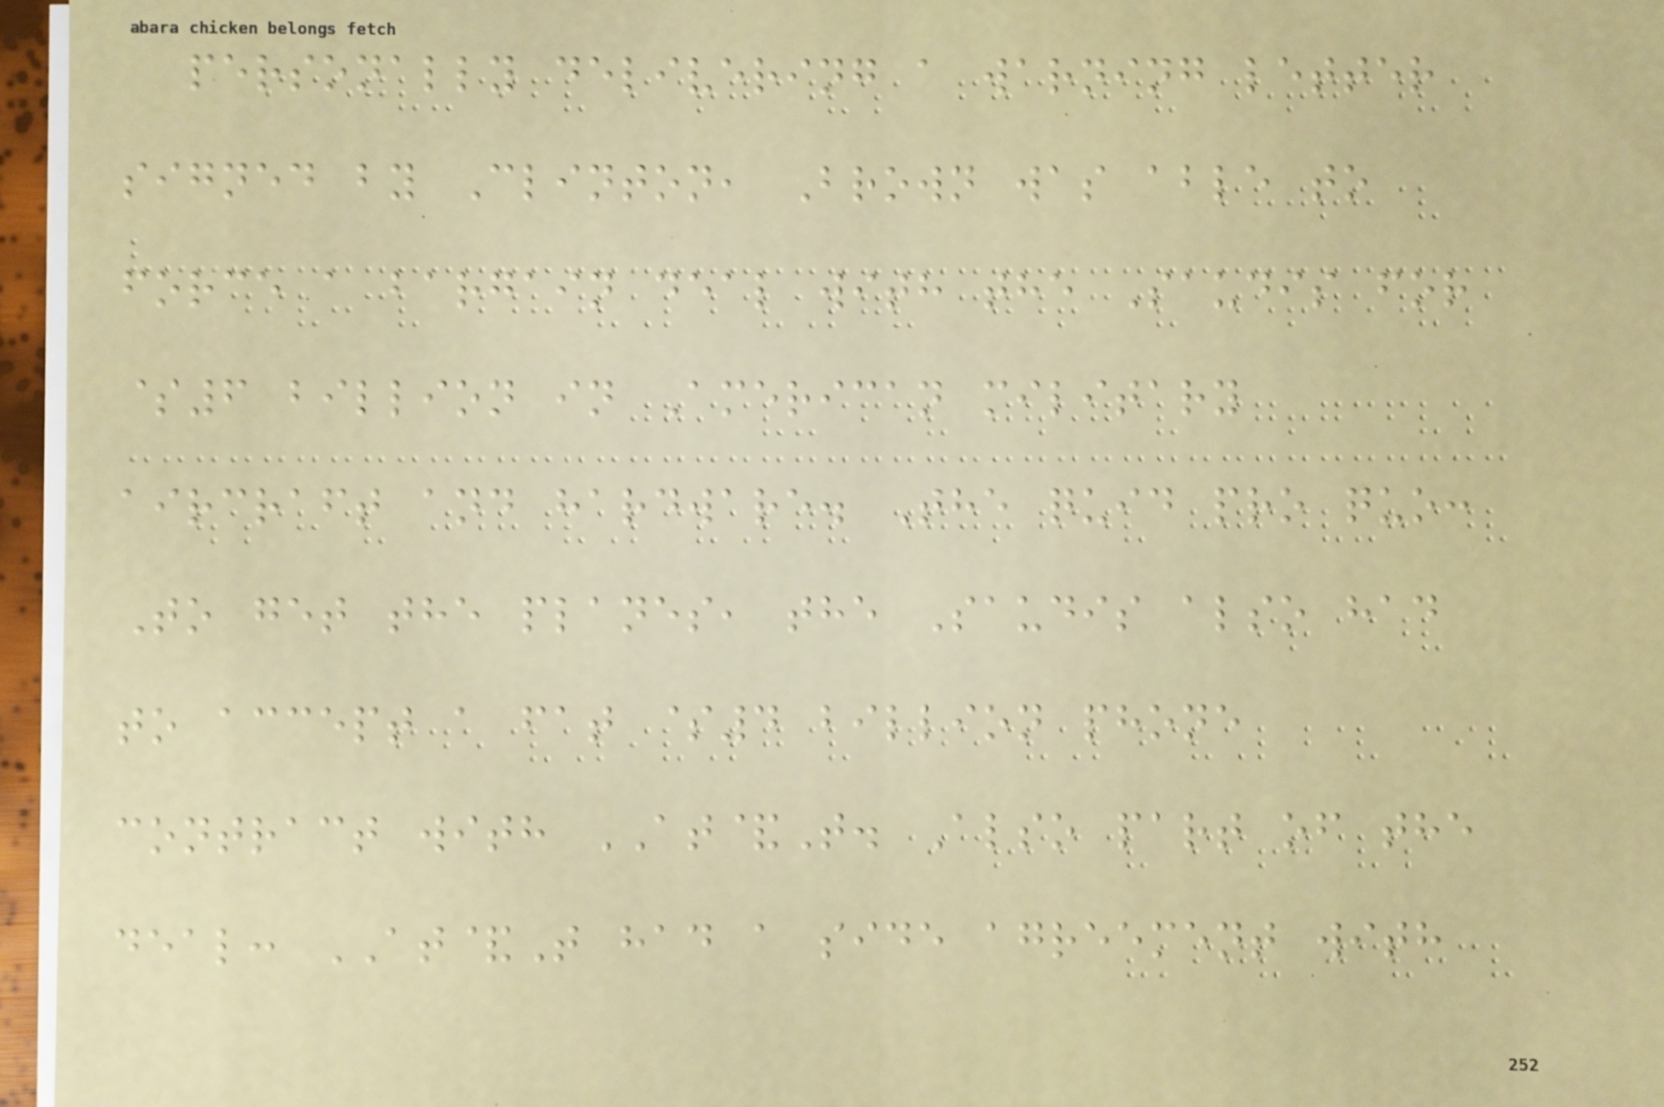personally delivering a warning letter
signed by Clinton, Brown was able to
force a bargain deal with the Saudis for
$6 billion in American military
aircraft and hardware. The quid pro quo:
To get the planes, the Saudis also had
to accept a fat $4 billion phone
contract with AT&T. Also part of the
deal: AT&T had a side agreement with
